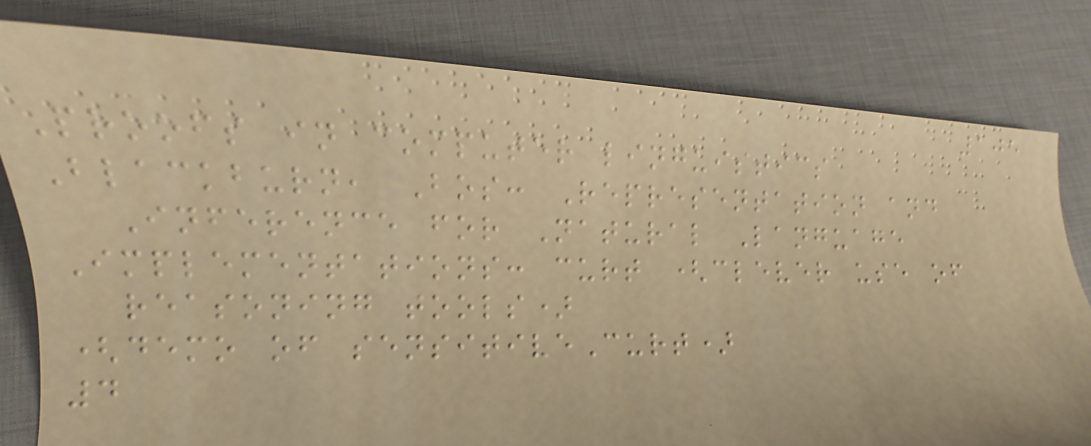105
Proofs in computer linguistics
Blackburn, Bos: Representation and
Inference for Natural Language
Implementations: curt (clever use of
reasoning tools)
(demo of sensitiveCurt)
4
